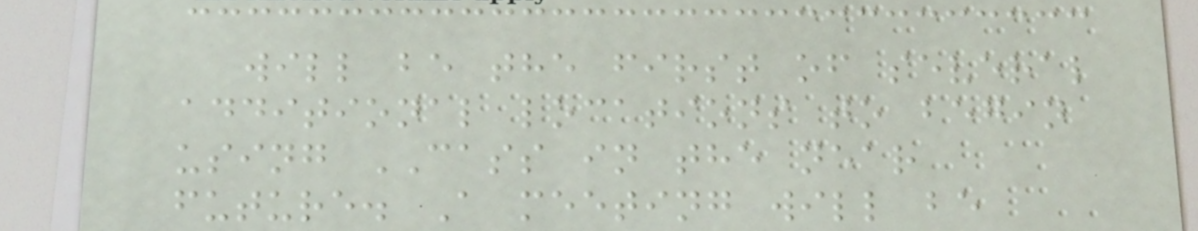will be the first of several
additional locations to begin
using CASS in the near
future. A meeting will be
